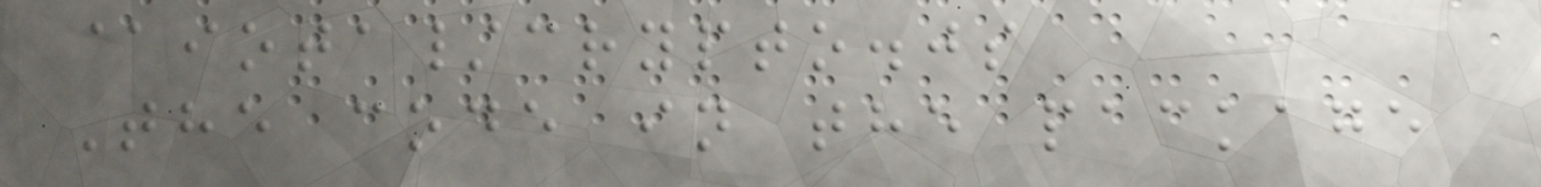@iota/crypto.js
The code in the package
